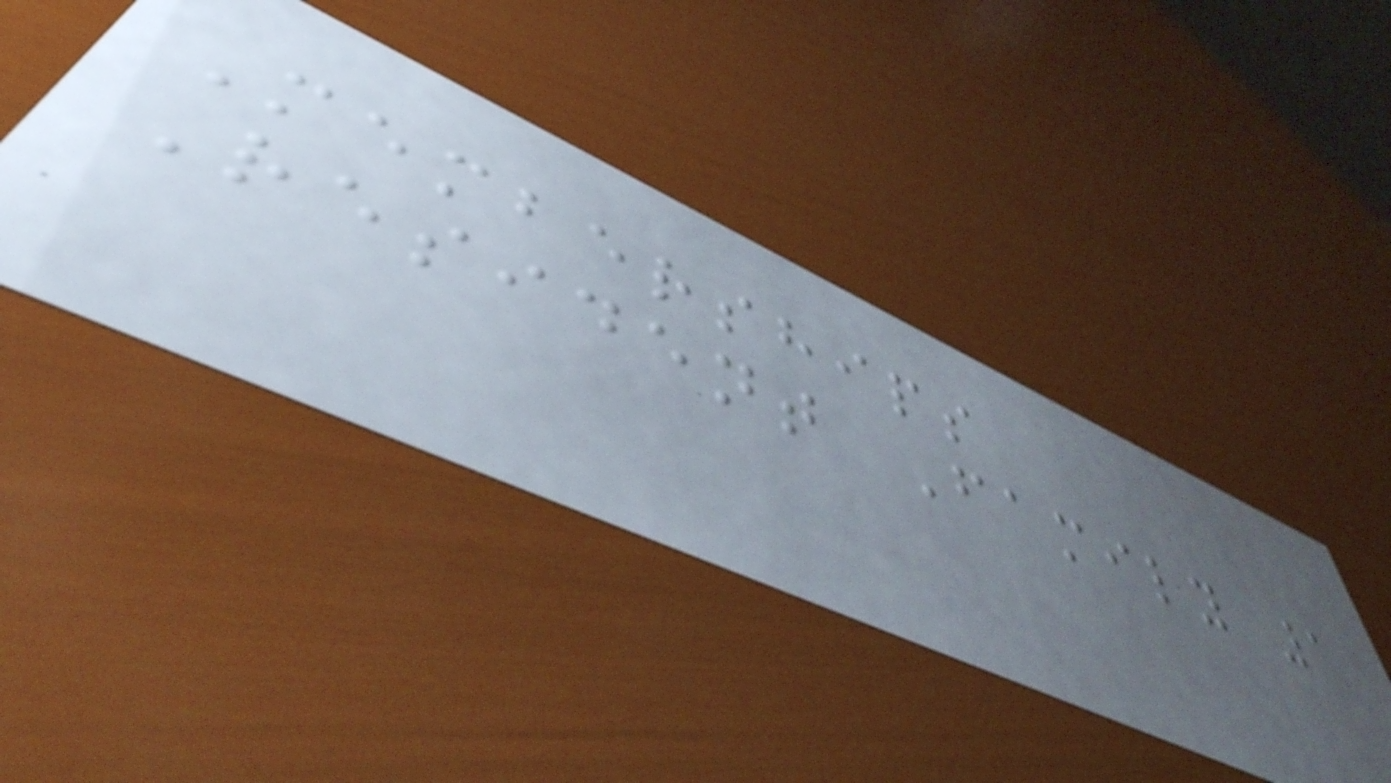Memberships
Resident Family 1
